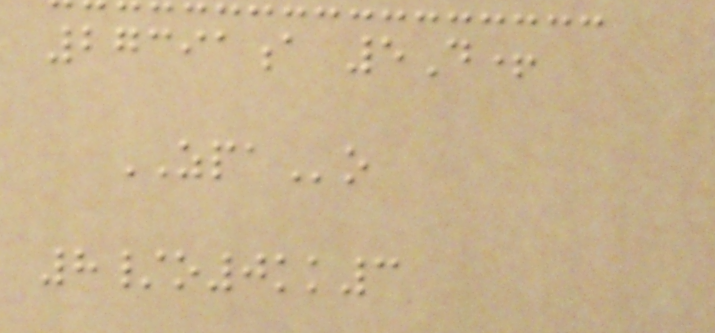27391a 5D+
ZPAo
8/o0kk3
